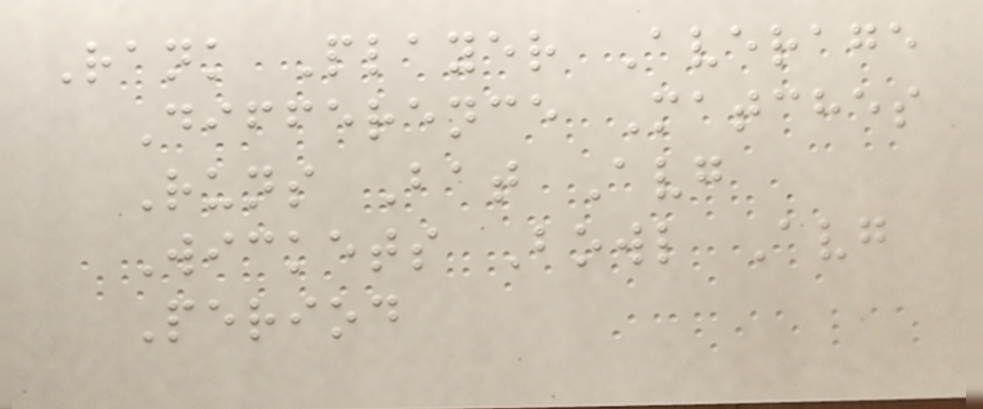Rank Player Average
Difference Matches
Runs Bat Avg
Wickets Bowl Avg
Period
